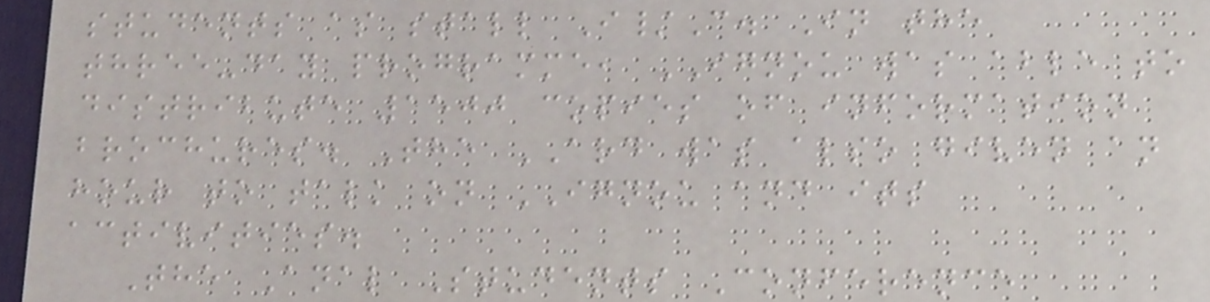students as stall I/C. In the
three-day programme, IGNOU was able to
distribute 1500 copies of information
brochures. The ARD was also given an
hour to talk on IGNOU and its
activities.
The Anal Students Conference
